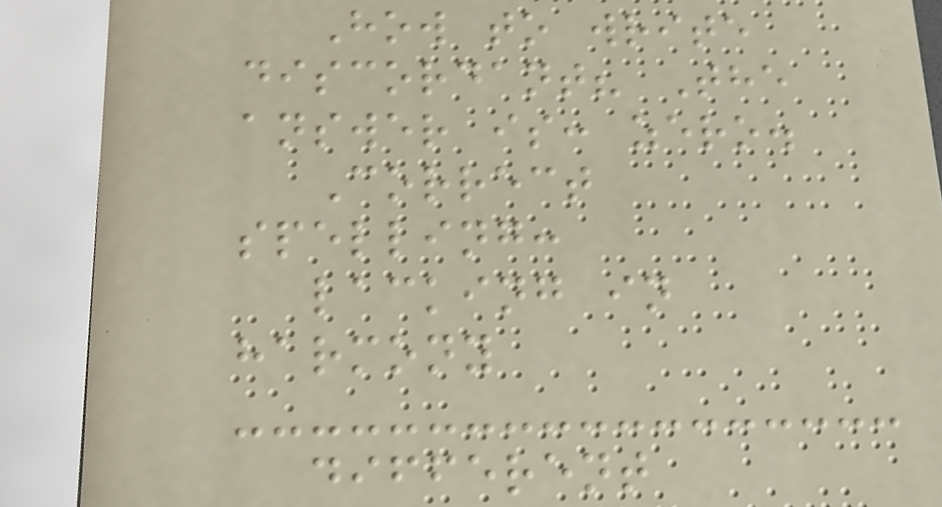How to write
discordant? The
answer is: zero.
Correct
spelling:
lacking in
harmony
different
